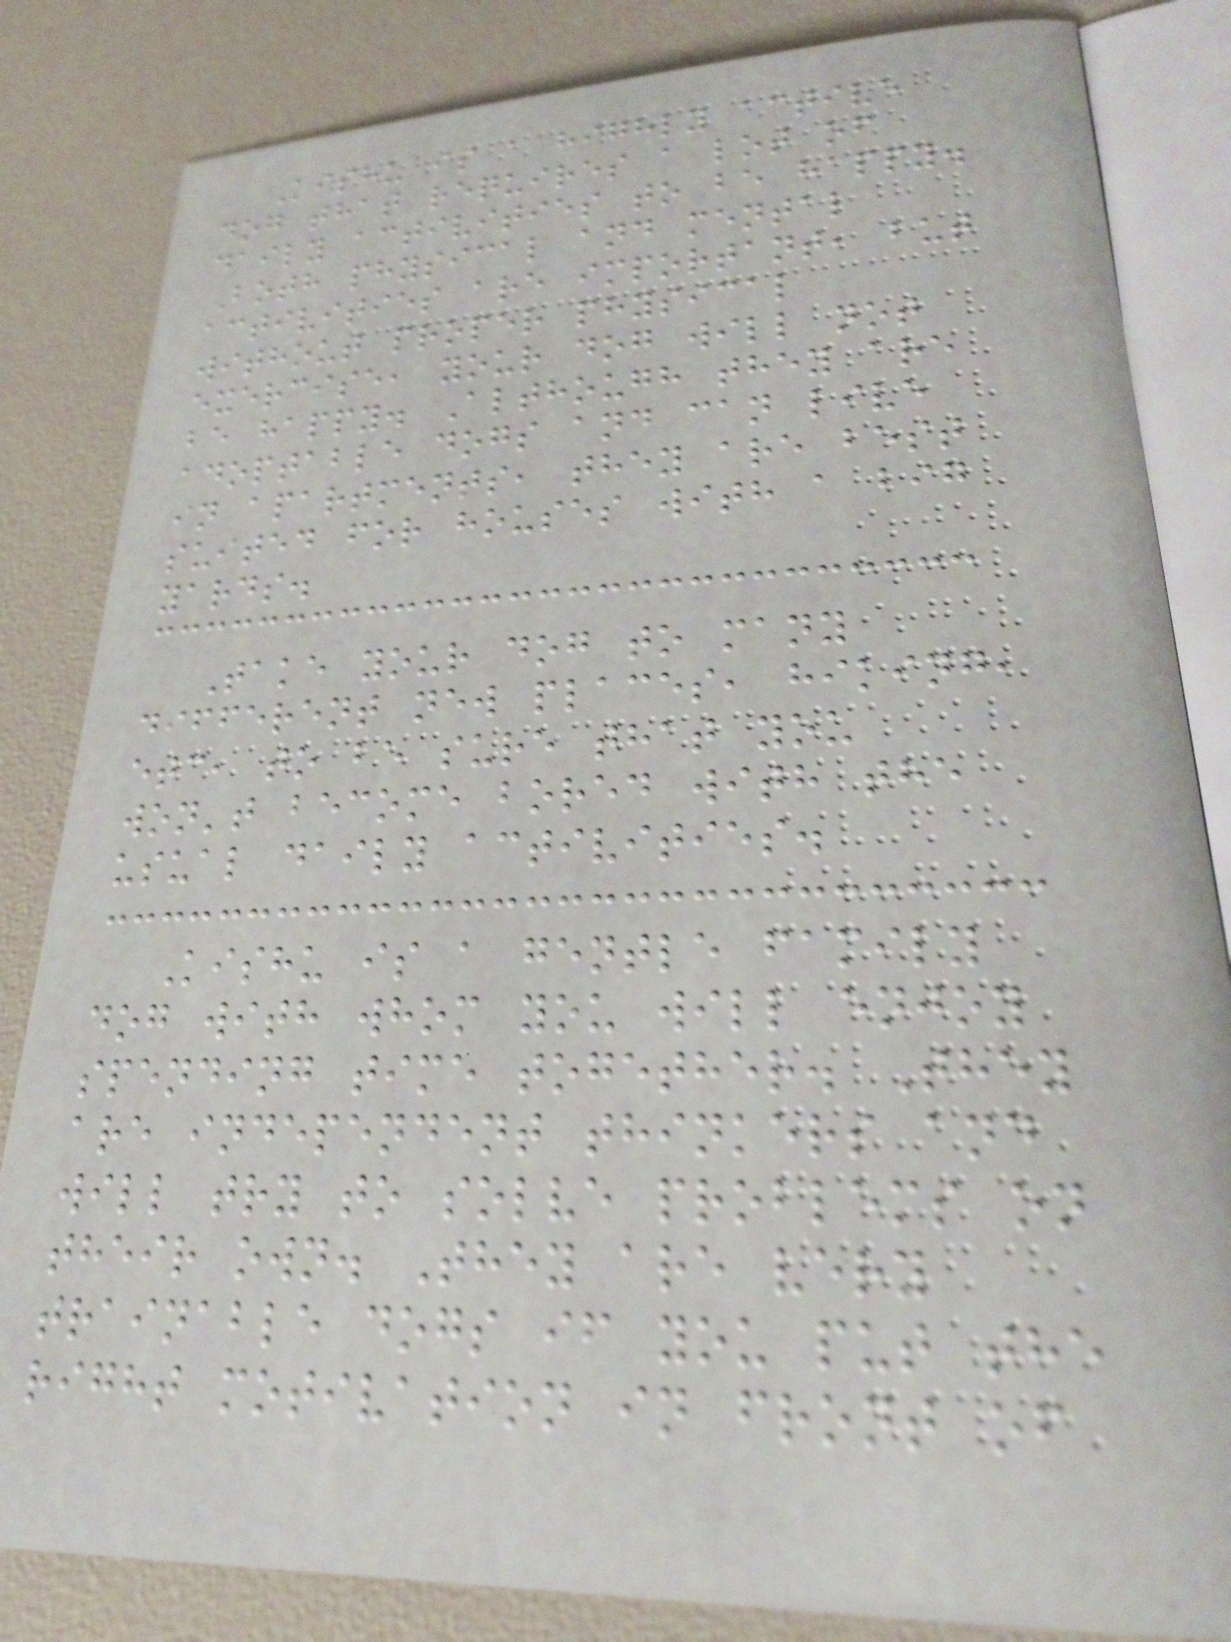Kishu is a highly active
dog that requires a lot of
daily activities to be happy.
Both physical and mental
activities are important, but
without proper physical
exercise, your dog will not
be happy. Although they are
adoptable dogs and can live
in apartments, they are best
suited for houses with a big
yards.
Take your dog to many
different new places, hiking,
etc, to be sure that you
won't become bored with the
usual daily activities.
Kishu is a gentle family
dog with whom you will enjoy
spending time together. They
are independent thinkers and
will try to solve problems on
their own. They are very
trainable dogs if you put the
right motivation in front of
